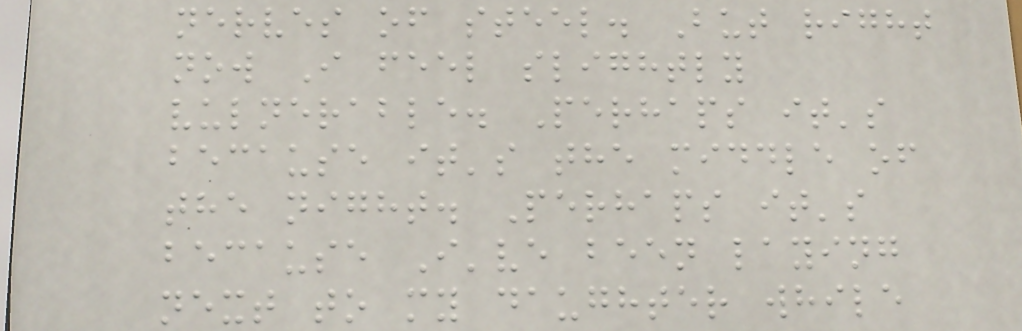nerves of steel. But right
now I feel slightly
vulnerable. Perhaps it's
because it's the middle of
the night. Perhaps it's
because I've been laying
next to my daughter while
